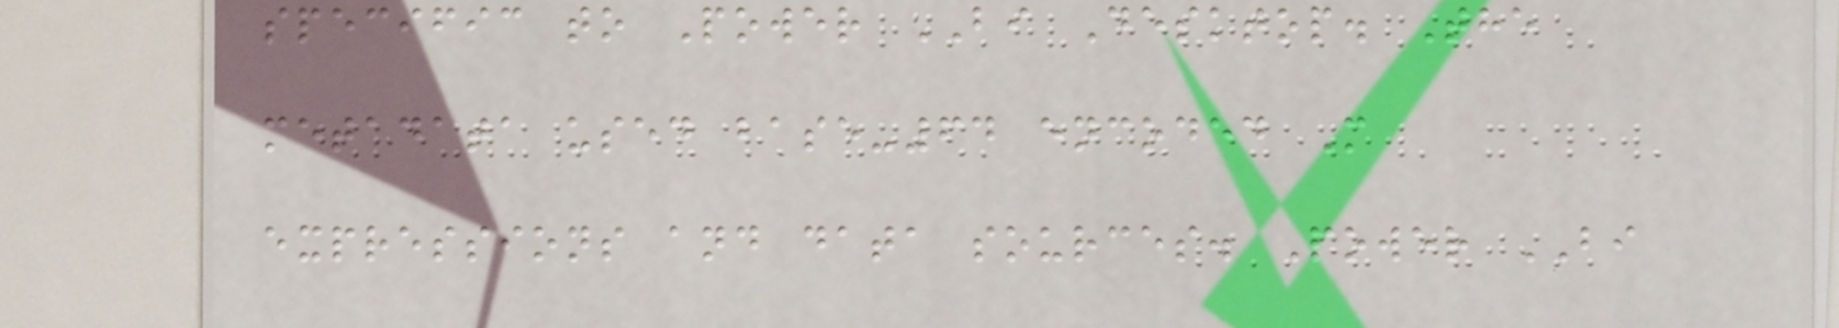specific to Power BI Desktop. The
metadata used base-64 encoded M
expressions and data sources. Power BI
